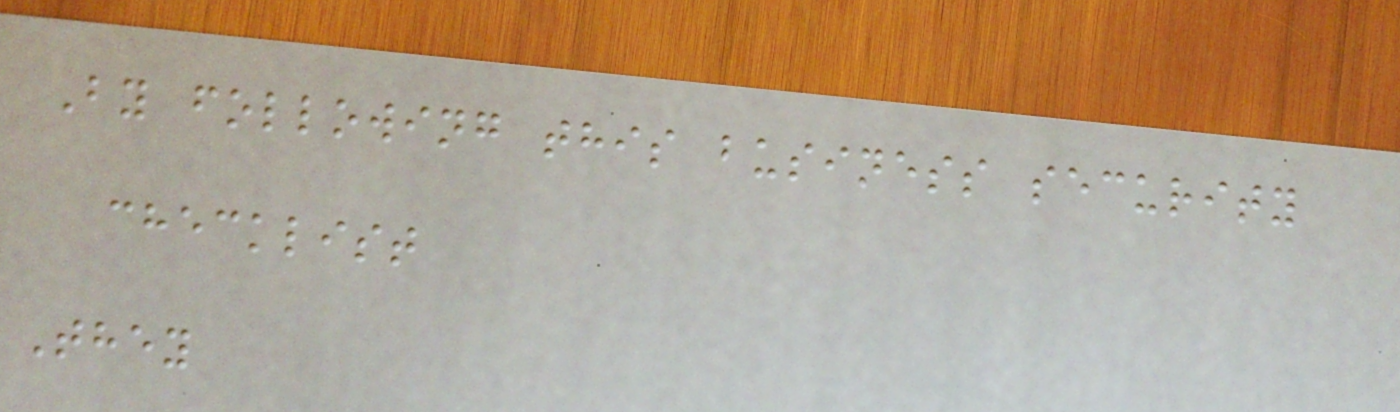By following this business security
checklist
They
